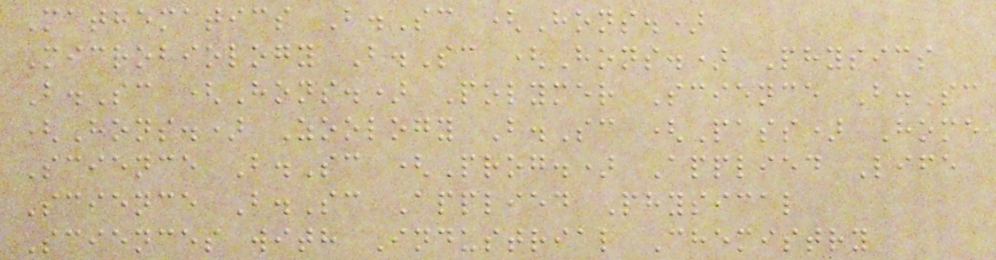Mathematics B.Sc (Hons.)
Microbiology B.Sc (Hons.) Physics
B.Sc (Hons.) Polymer Science B.Sc
(Hons.) Zoology B.Sc (Pass) Home
Science B.Sc (Prog.) Applied Life
Science B.Sc Applied Physical
Sciences with Industrial Chemistry
